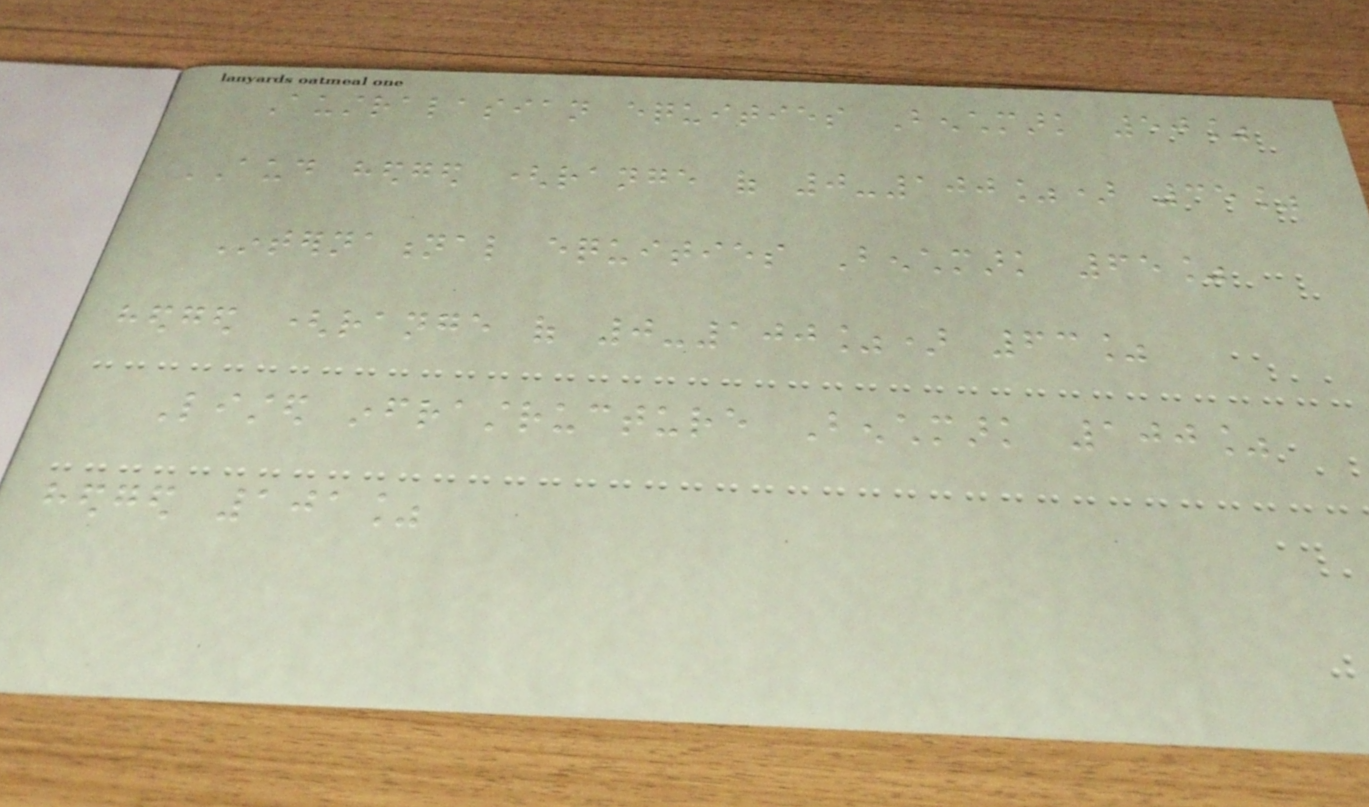Australasian equities Benchmark 50%
AUD hedged (range of 0-100%) 35%
International equities Benchmark 65%
hedged (range of 0-100%) 63%
Listed infrastructure Benchmark 100%
hedged 101%
